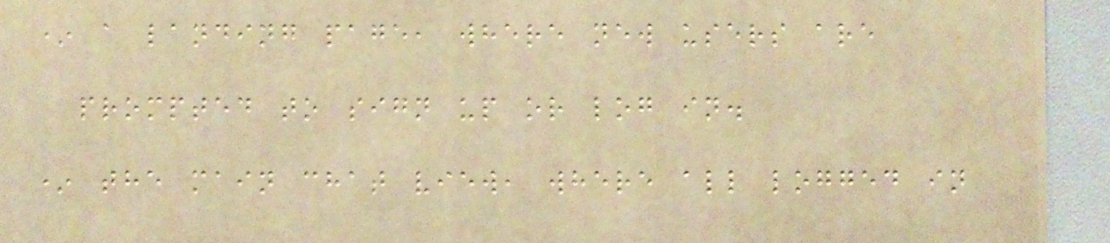* a landing page, where new users are
prompted to sign up or log in.
* the main chat view, where all logged in
